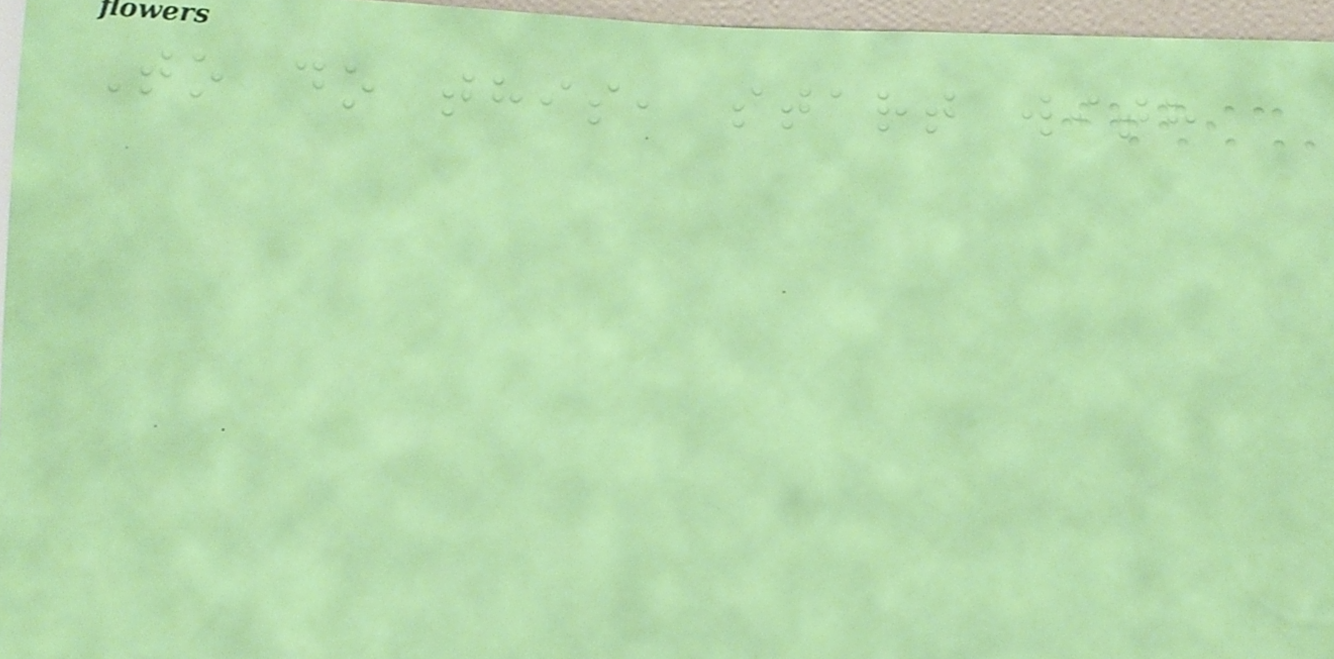To do this, start with
